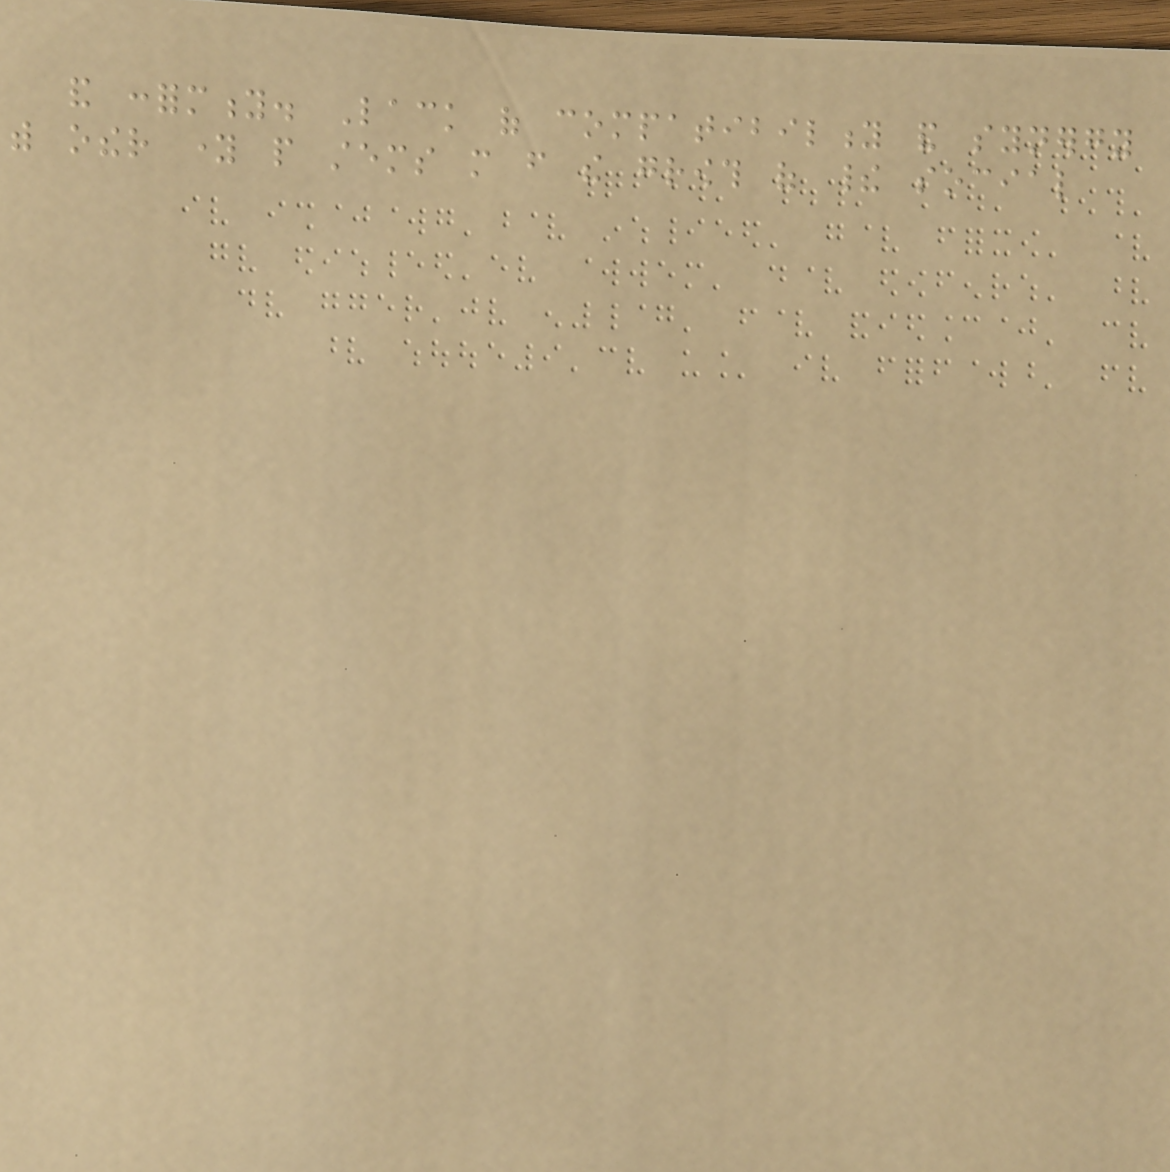and conformity. Lack of compatibility and synergy
with other young people stems more from the growth of their social
